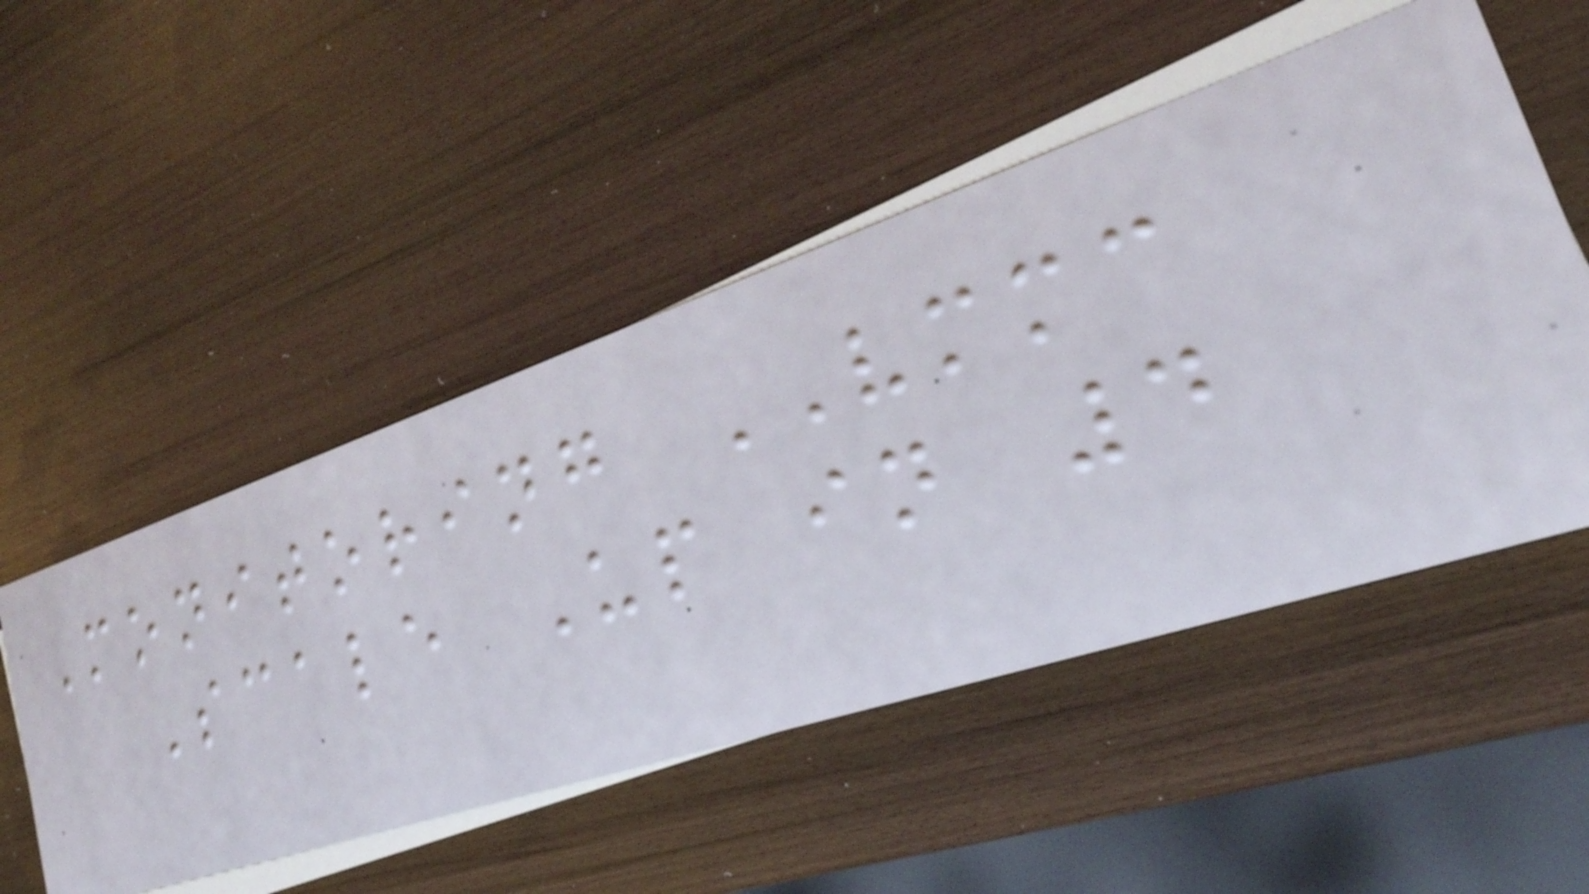Monitoring VMMC
Scale Up in 4
